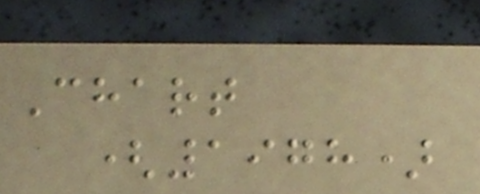Chart
(1978)
